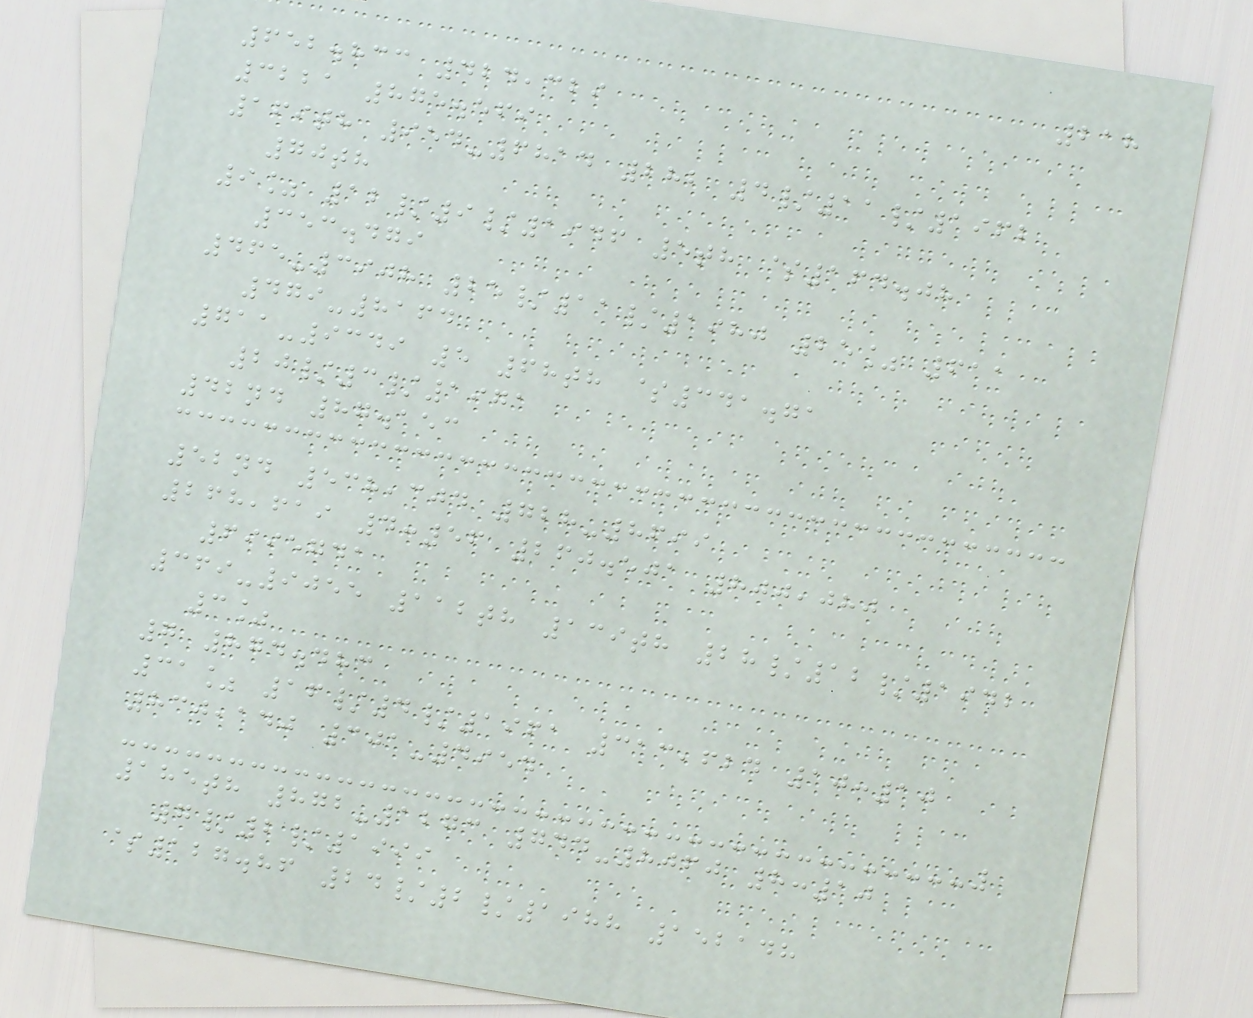218
652.833 424,329
3221 875.569
169th 954-6814 282 4/11/1962
70th
9% 12/9/1946 5th $164.08
353.479
465-3908 25/11/1980 25% 611
479-8164
711-9349 5 68th $341.71
20/3/1971
42nd 87.153
52nd 538,304 728-8699
268,619 4:56 260.501 800,080
6995741
369-9055 112th 139th 28/12/1942
3%
7 874.483
31% 16/4/1961 313,624 10:10
830,140 301-4954
185th 872-1273 744-8060 8:10
7/2/1999
$127.86 24/2/1988 152148
